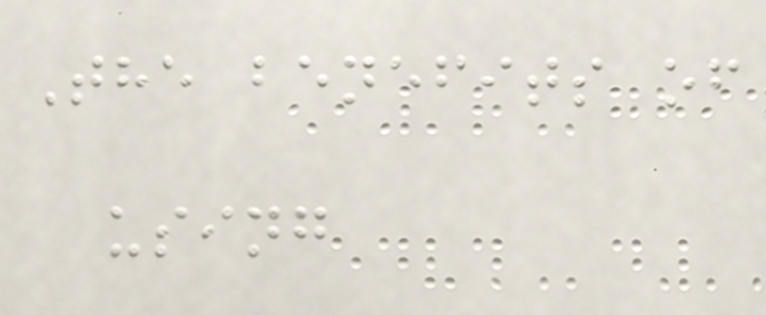The benefits of
using
